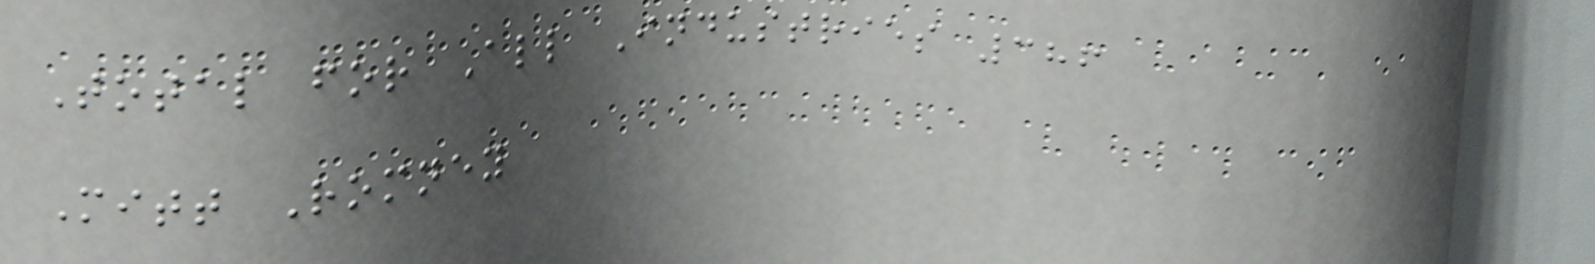Total for All Industries 386
Mitt Romney
